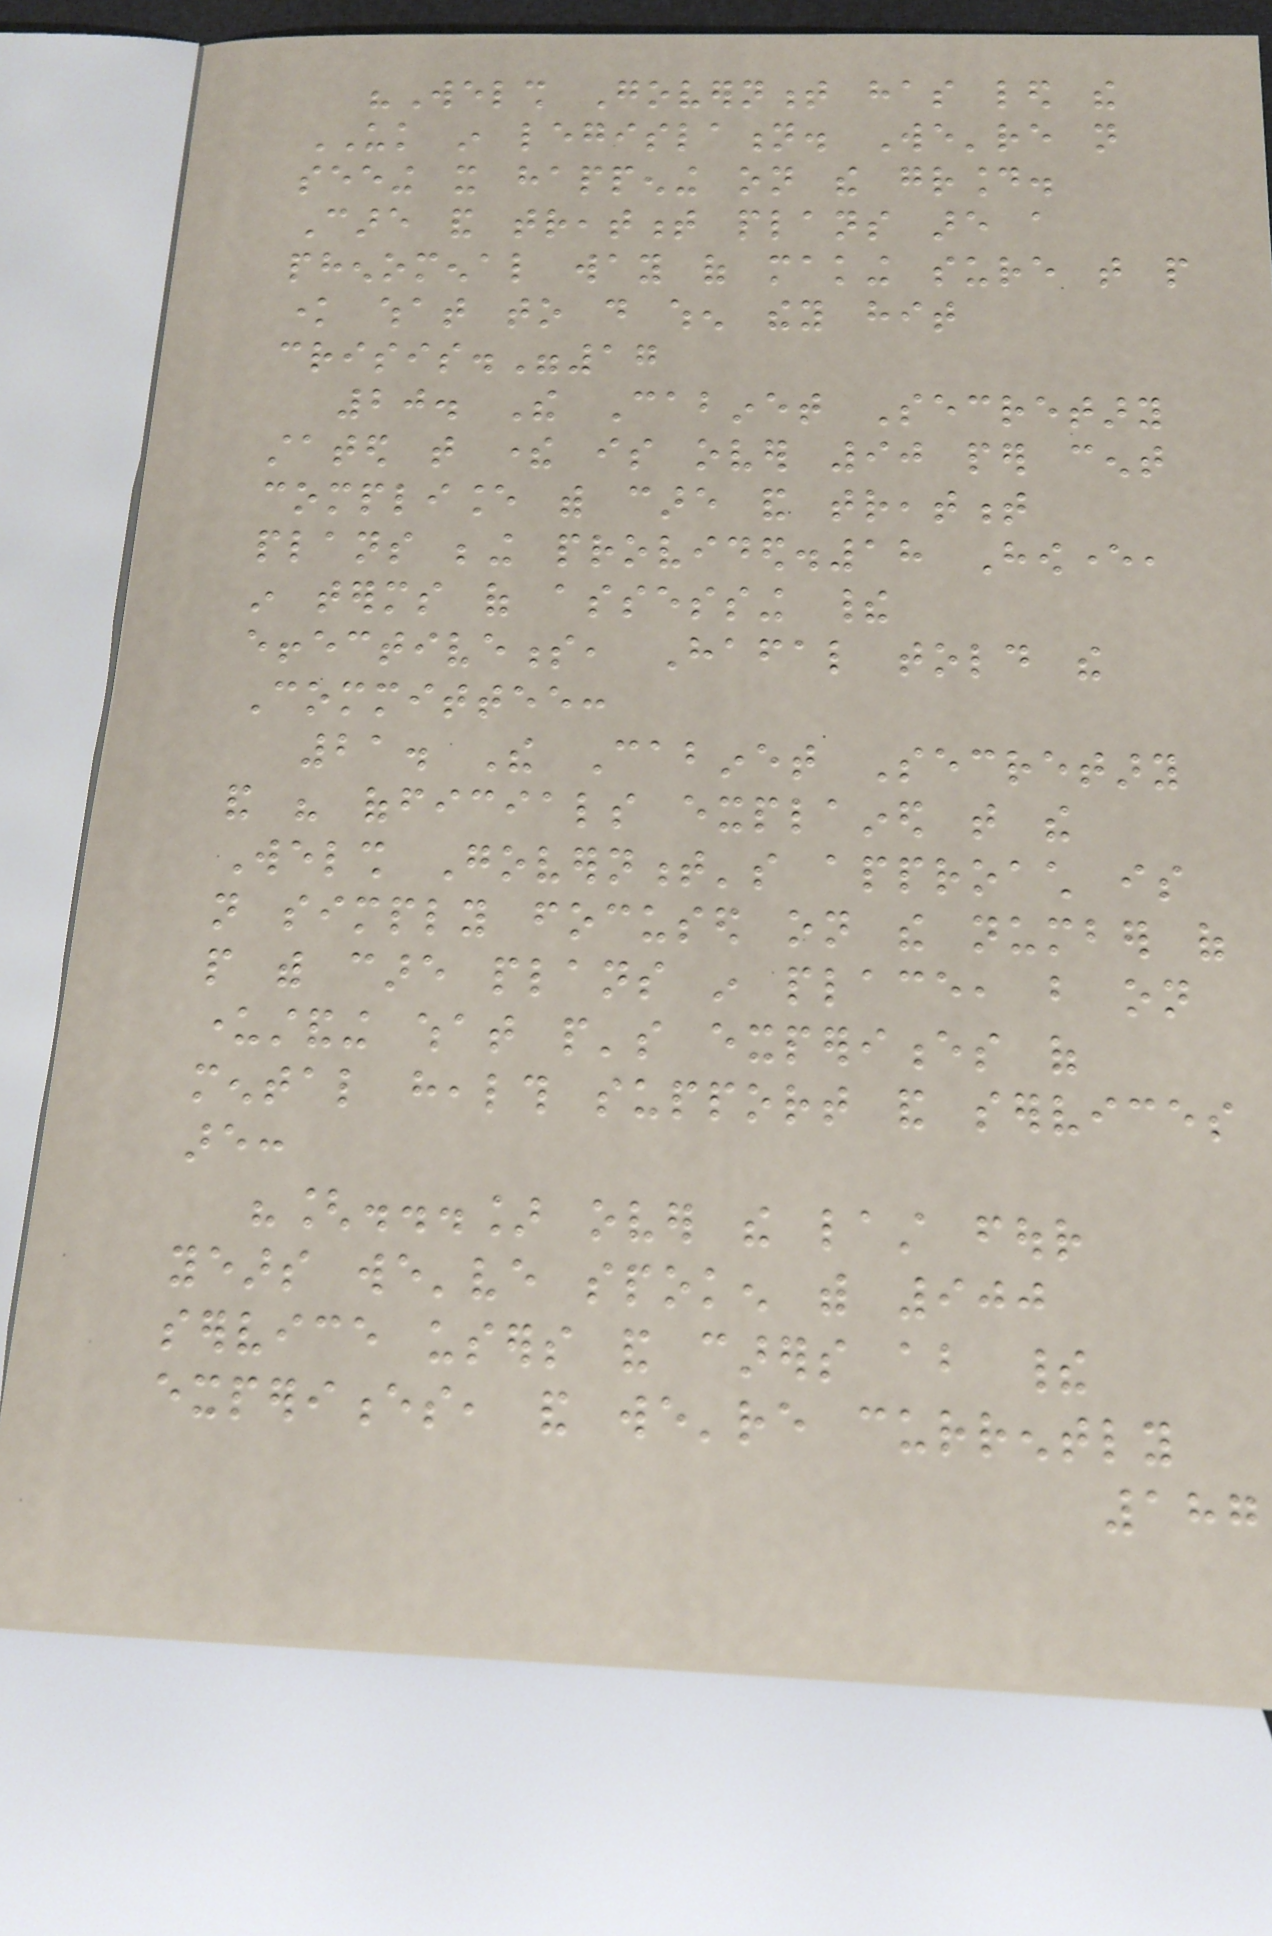"Welsh Government has led the
UK in legislation. We're not
seeing it happening on the ground.
Care and treatment plans are a
phenomenal way of making sure that people
know what to do when they hit
crisis."17
20. The Cabinet Secretary
stated that there is over 90 per cent
compliance with care and treatment
plans being provided.18 However,
in terms of assessing their
effectiveness, Hafal told the
Committee:
21. The Cabinet Secretary
and his officials explained that the
Welsh Government's approach is
not simply focused on the number of
people with care plans in place, but on
understanding what people's experiences of
mental health support and services
are:
"[...] over the last four
years we've spoken with 900
service users and carers about their
experiences, and we're currently
187
